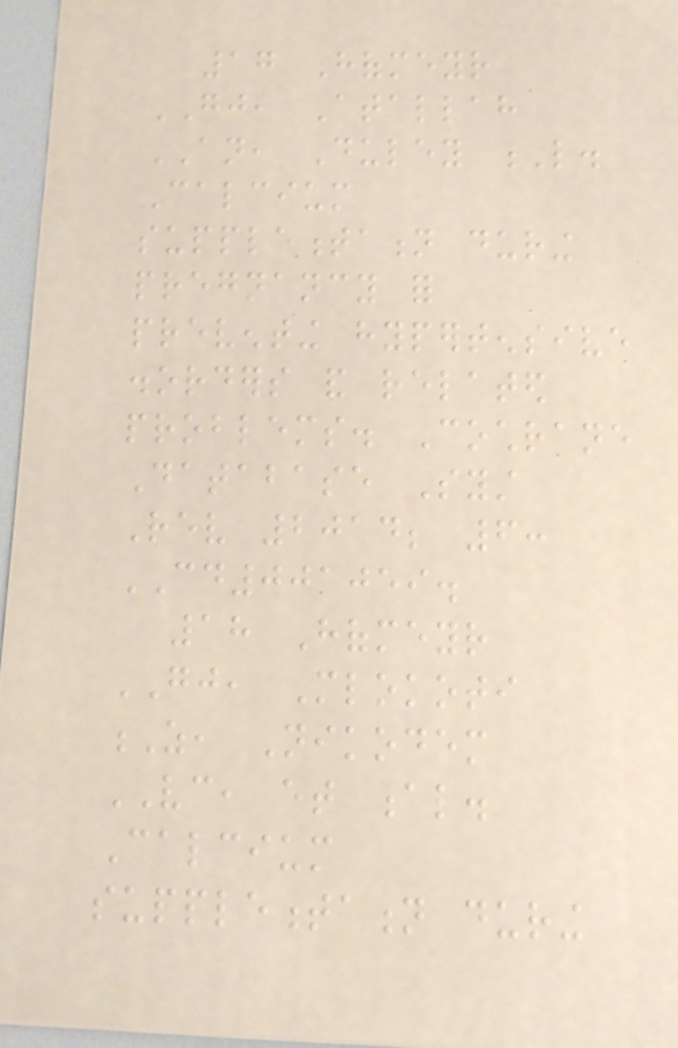17 Hofmeyr
GJ, Atallah
AN, Duley L.
Calcium
supplementation during
pregnancy for
preventing hypertensive
disorders and related
problems. Cochrane
Database Syst
Rev 2014; 6:
CD001059.
18 Hofmeyr
GJ, Mlokoti
Z, Nikodem
VC, et al.
Calcium
supplementation during
